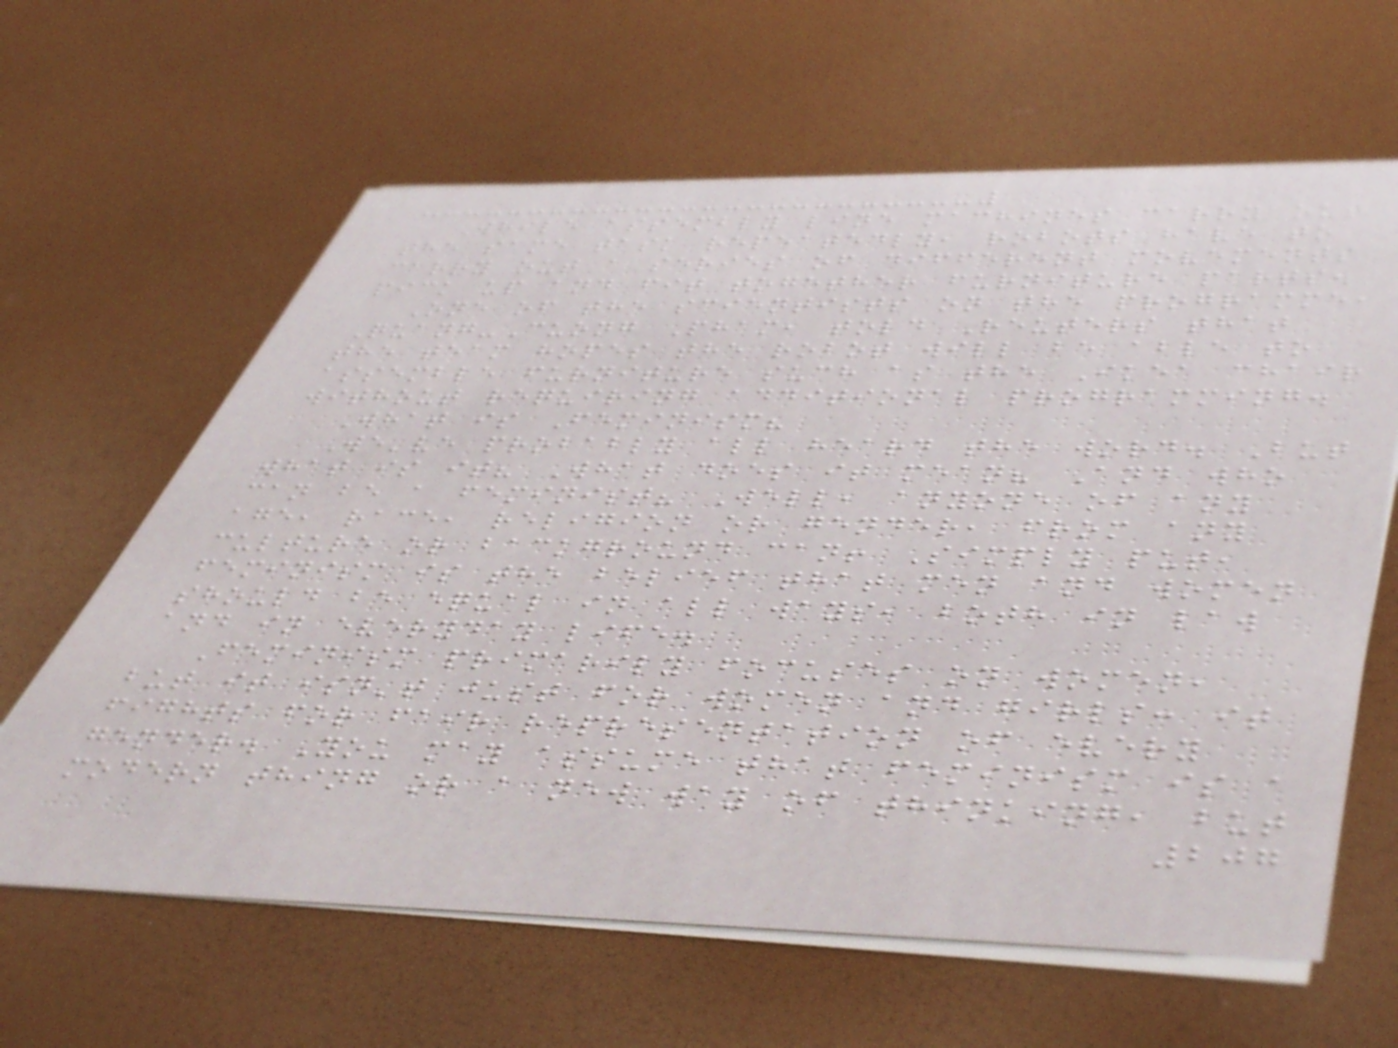While assembly line machines carry out
the same task repeatedly, robots have to
carry out a series of different movements
pick up and fit together furniture parts.
One of the scientists on the programme,
Quang-Cuong Pham, told Reuters that
the team hopes the robot will be able to
assemble furniture such as the Ikea chair
without requiring additional programming.
What is Feminism?
We've probably all heard the word. But
what is it? What does it mean? And who
can be a feminist? Well, anyone of any
age, race, religion or gender, from any
culture or background can! Simply put,
feminism is the belief that men and women
should be equal in all ways, both in law
and in everyday life.
Feminism primarily focuses on women,
but it isn't just for women and girls: it
fights for fair representation of every
gender. You may assume that feminism is a
modern thing or a new way of thinking, but
207
